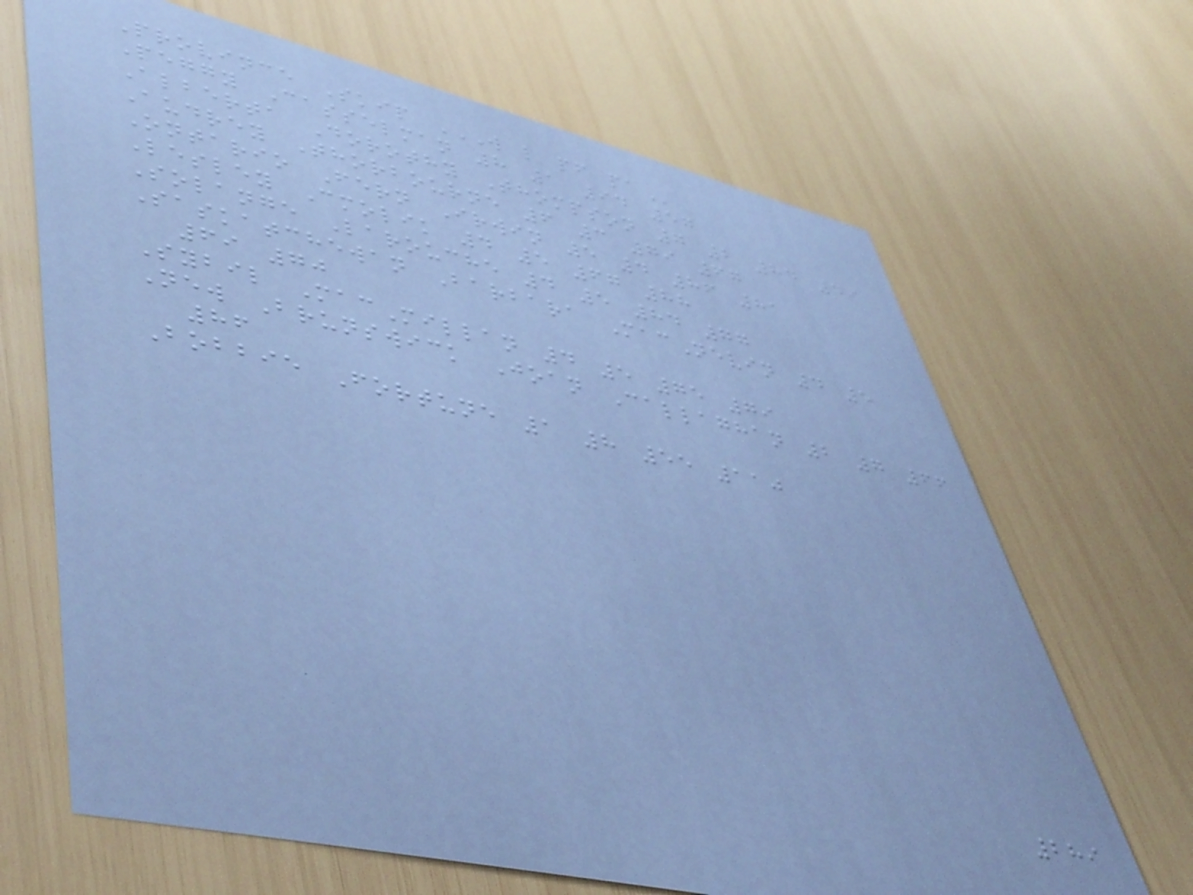Province Skip W L PF PA
Peggy Casselman 8 1 94 57
Alberta Dorothy Thompson 7 2 84 49
Audrey Thorbourne 6 3 79 67
Ontario Fern Irwin 5 4 86 81
Lesley Cmolik 4 5 67 88
Solange Larouche 4 5 84 77
Saskatchewan Barbara MacNevin 4 5
69 70
Sybil MacMillan 4 5 75 79
New Brunswick Joan Callaghan 2 7 66
86
Bobbie Fortune 1 8 55 110
289
